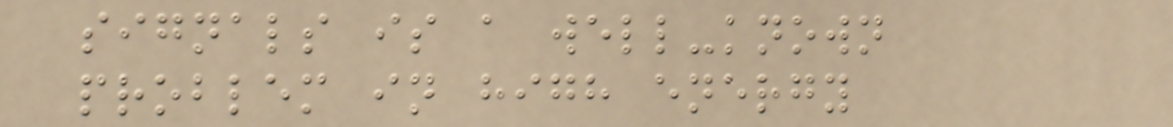signals is a well-known
problem in high energy
